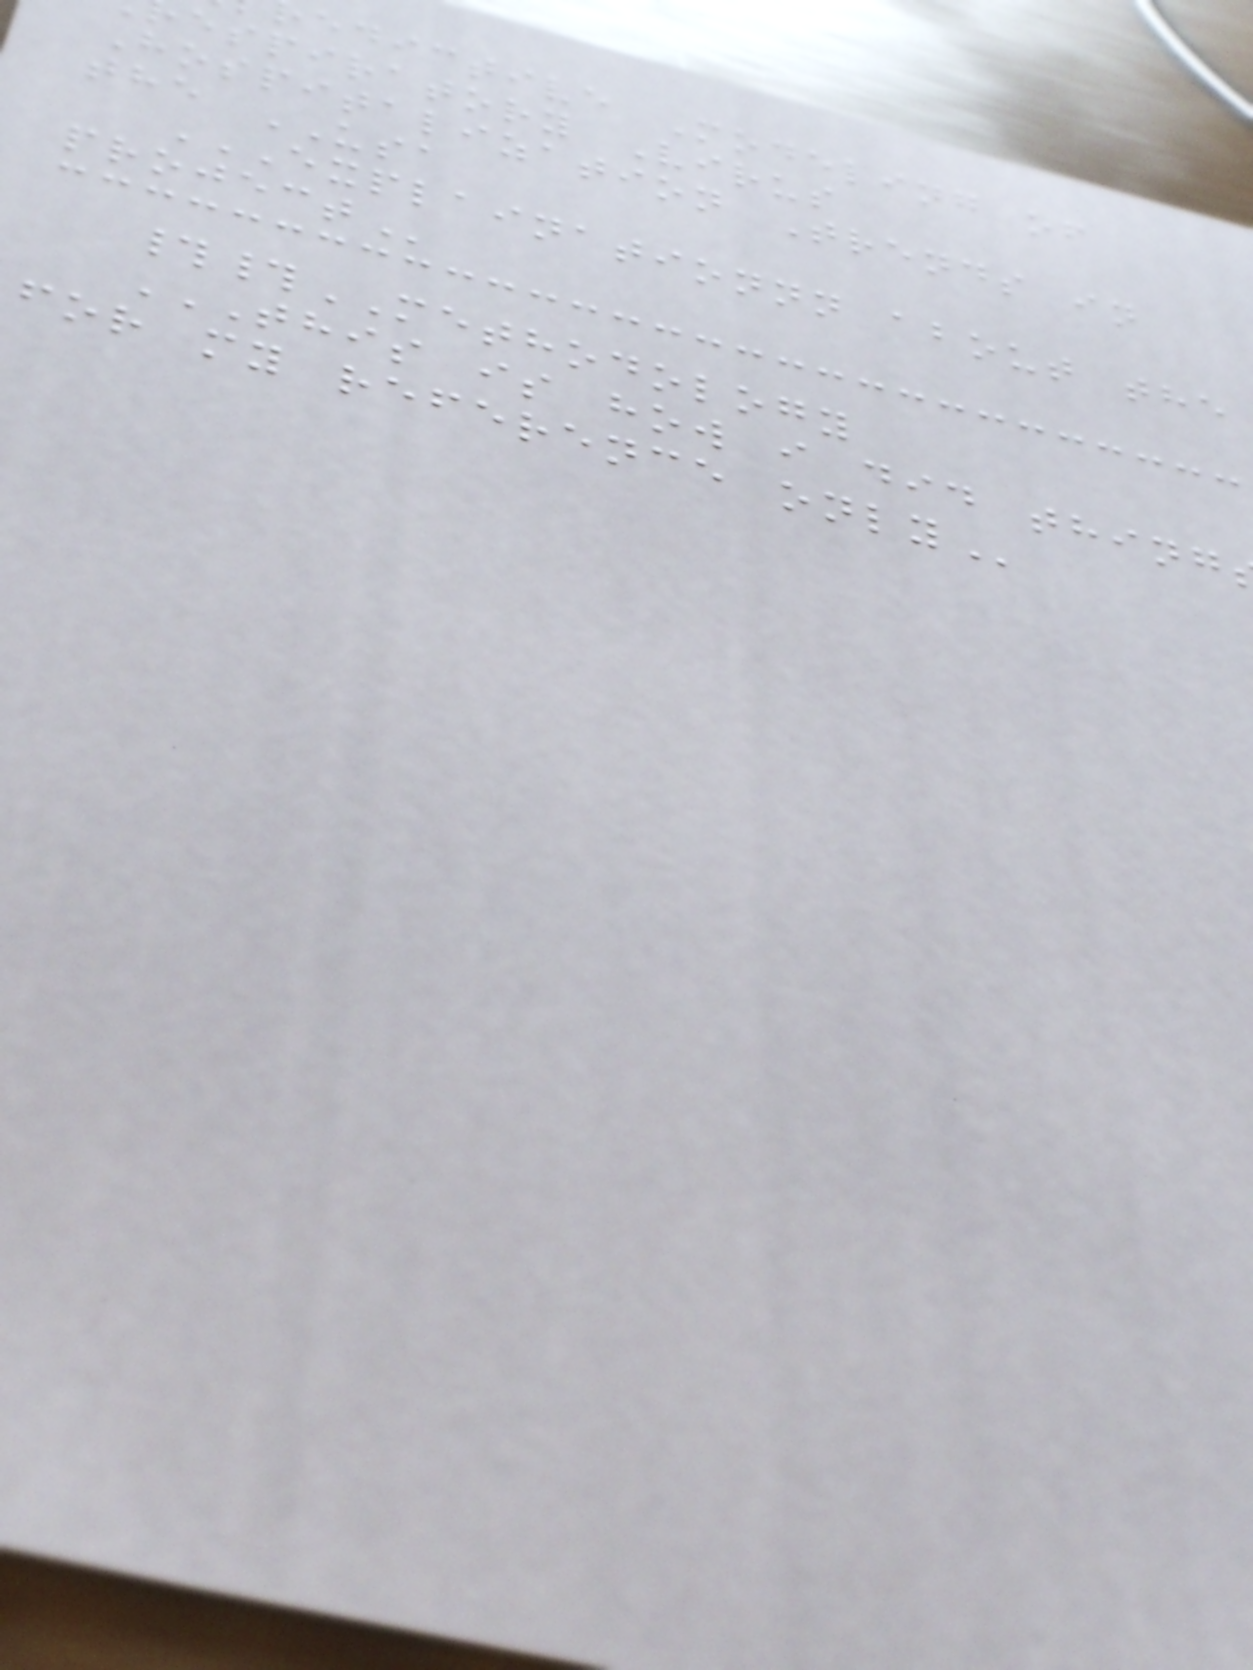edictive Modeling of
espiratory Virus
Hospitalization Trends in
the USA
EXPLAINATIONNN ABOUT THE
##METHODOLOGY
for my reference
